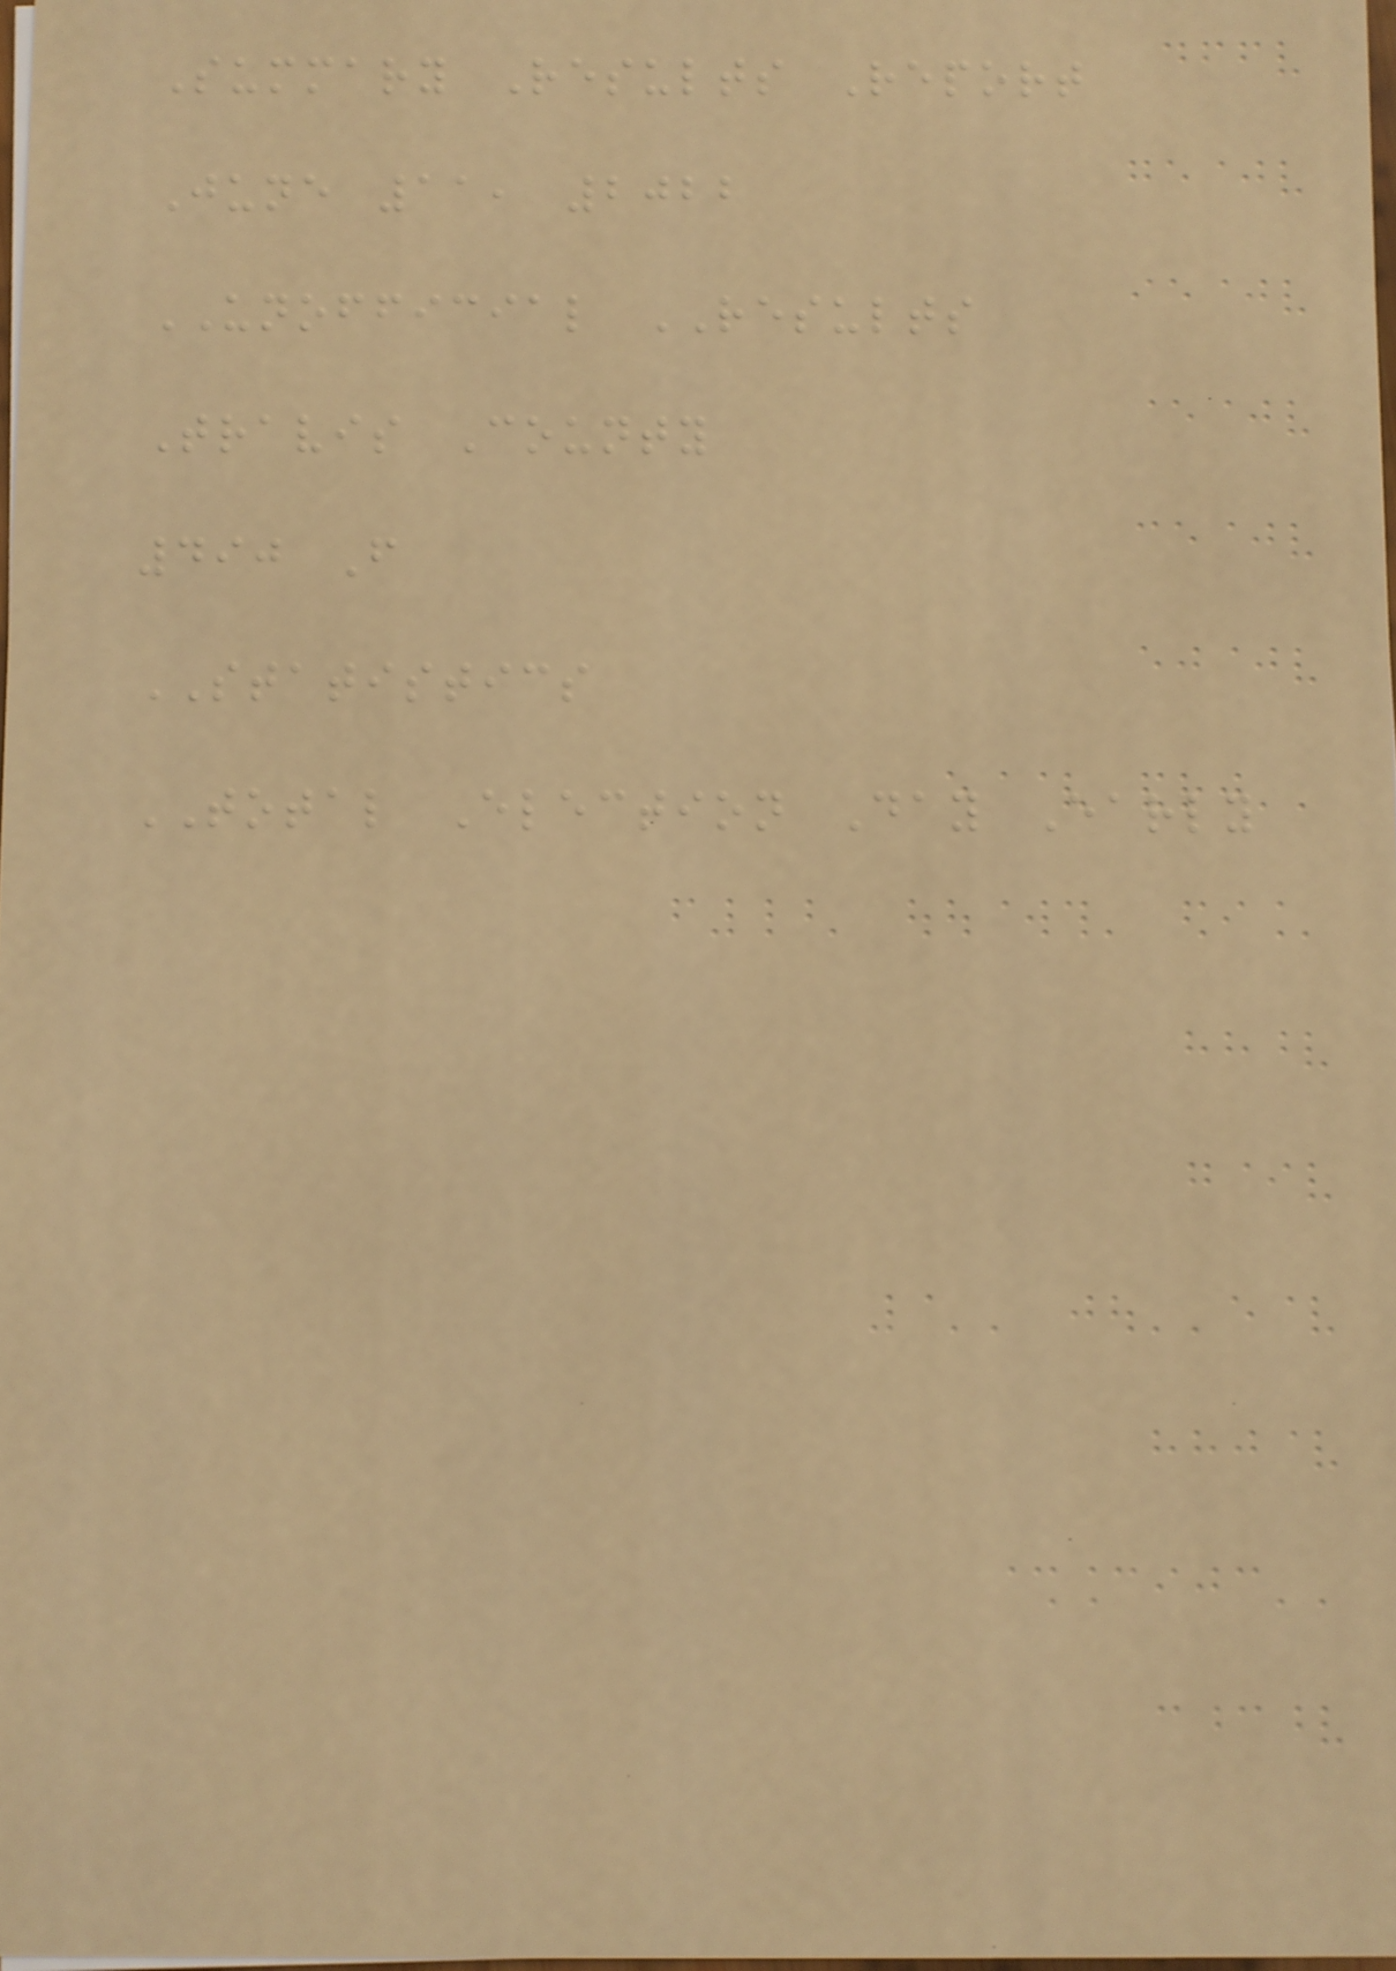Summary Results Report
June 11, 2022
UNOFFICIAL RESULTS
Travis County
490 F
STATISTICS
TOTAL Election Day Early
